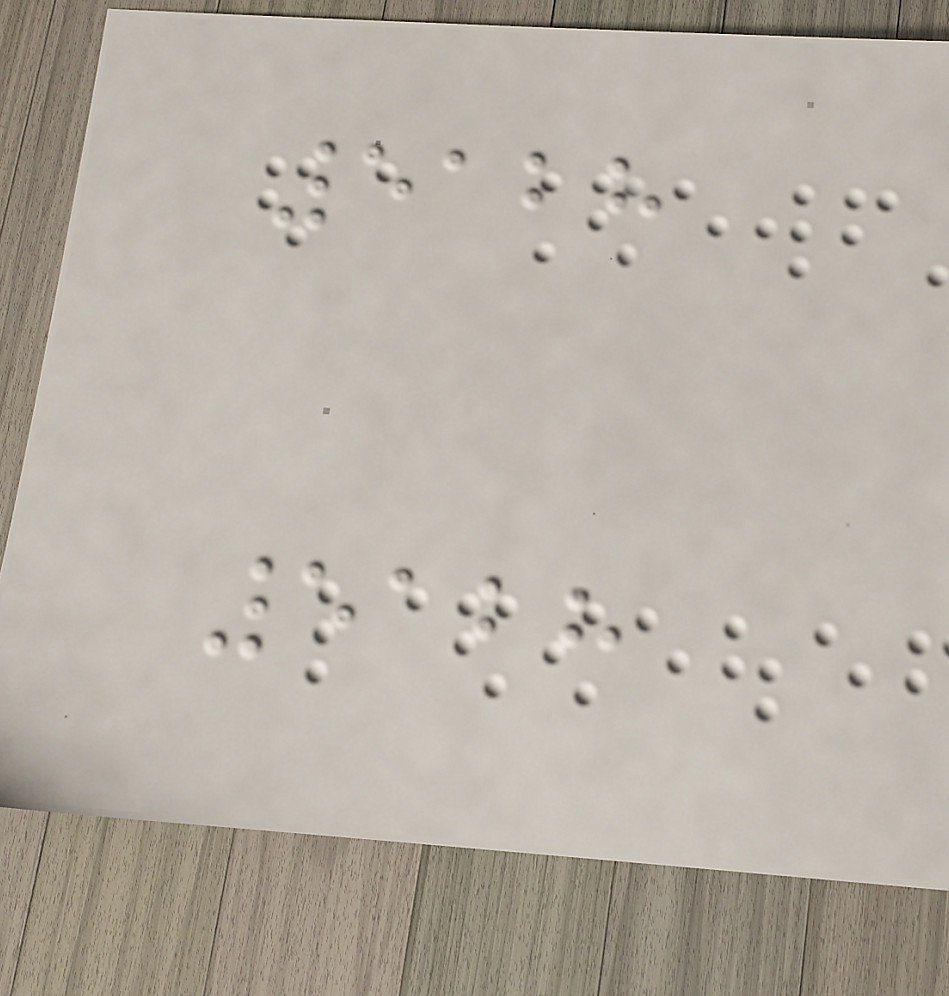5128
5128
